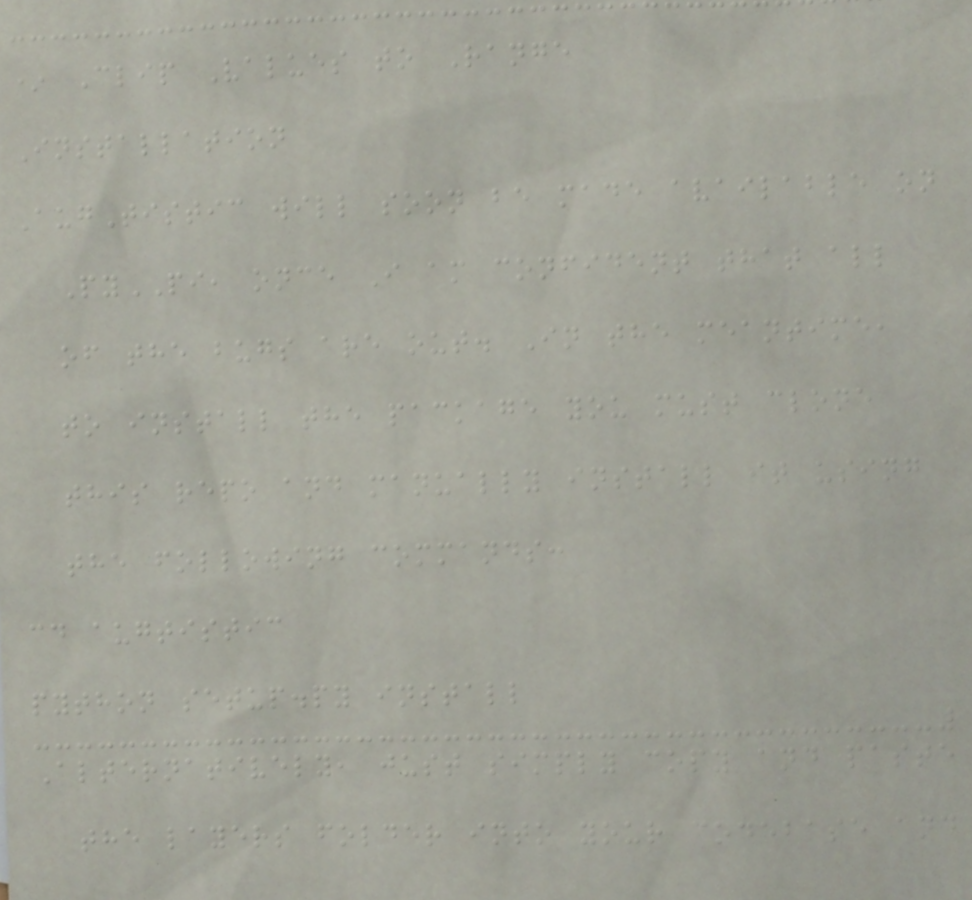* Clip Values to Range
Installation
AugTistic will soon be made available on
PyPI, once I am confident that all
of the bugs are out. In the meantime,
to install the package you must clone
this repo and manually install it using
the following commands:
cd augtistic
python setup.py install
Alternatively, just simply copy and paste
the layers folder into your codebase and
